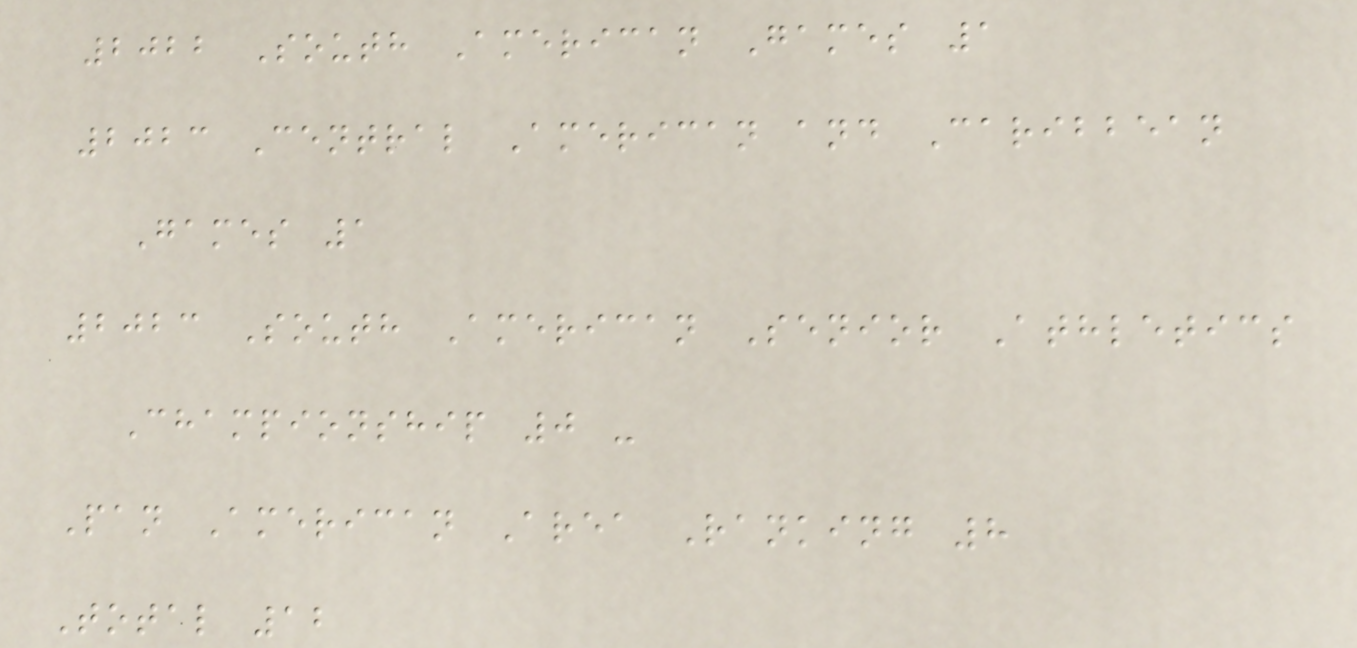2022 South American Games 1
2023 Central American and Caribbean
Games 1
2023 South American Senior Athletics
Championship 0 -
Pan American Area Ranking 8
Total 12
